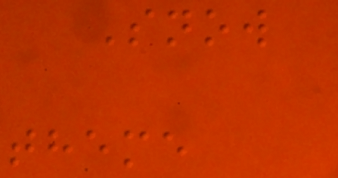Snow
theme
